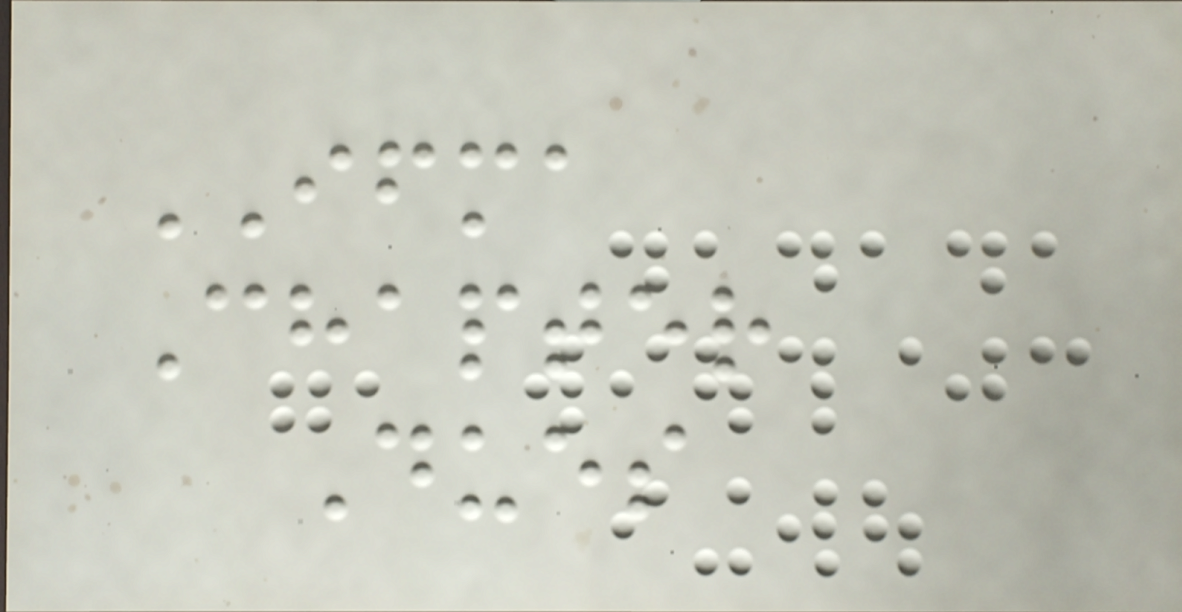IFMA
Chapter
Dues
